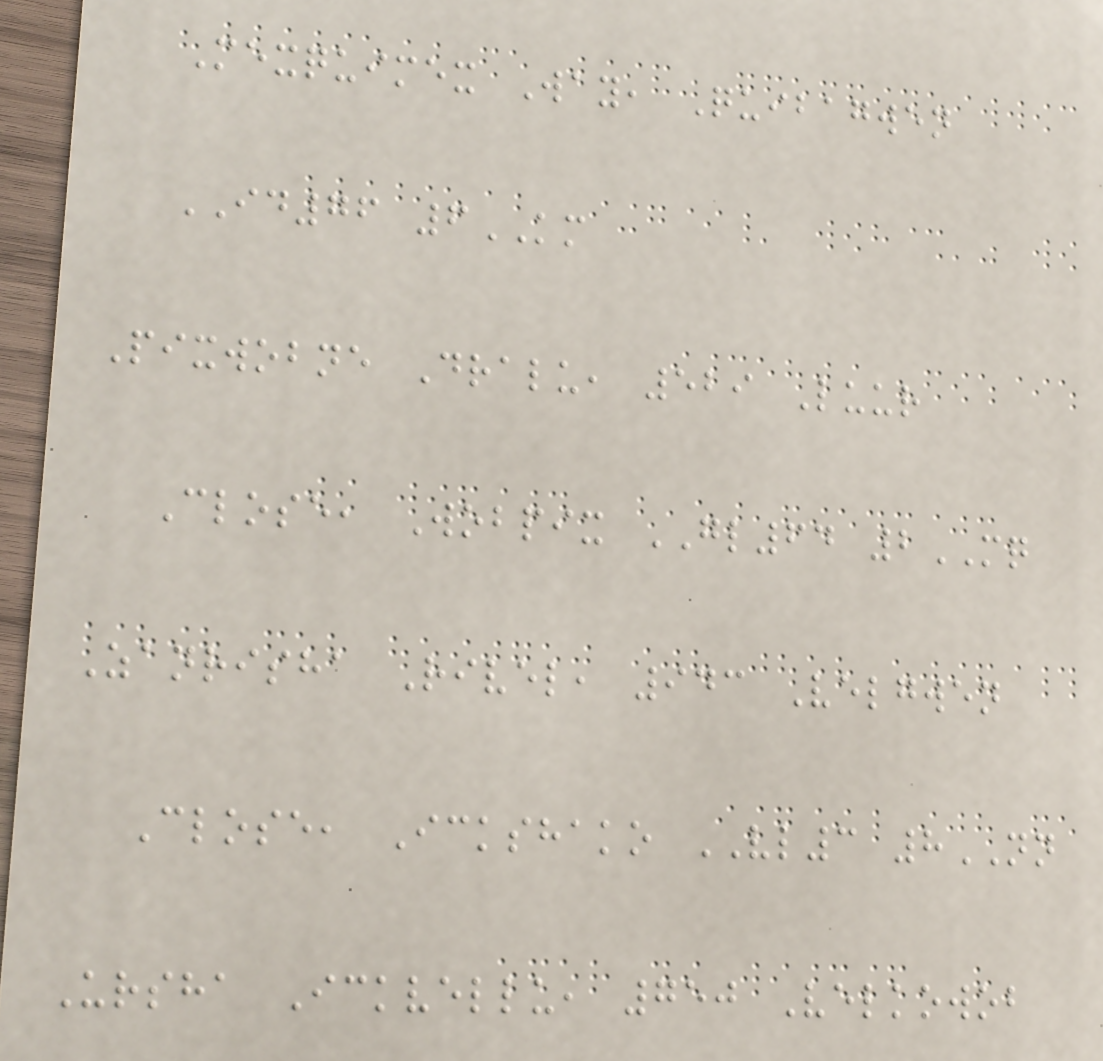Mexquimex Way, Quibagwen
ID76 6KM
Pixwobne Dralu, 529 Luur
Close, Wobpix GL64 2MQ
Zanrisha Rivel, 943 Velgwen
Close, Ickshako VL3 8NN
Ursha Ickvellu, 750 Velkowob
